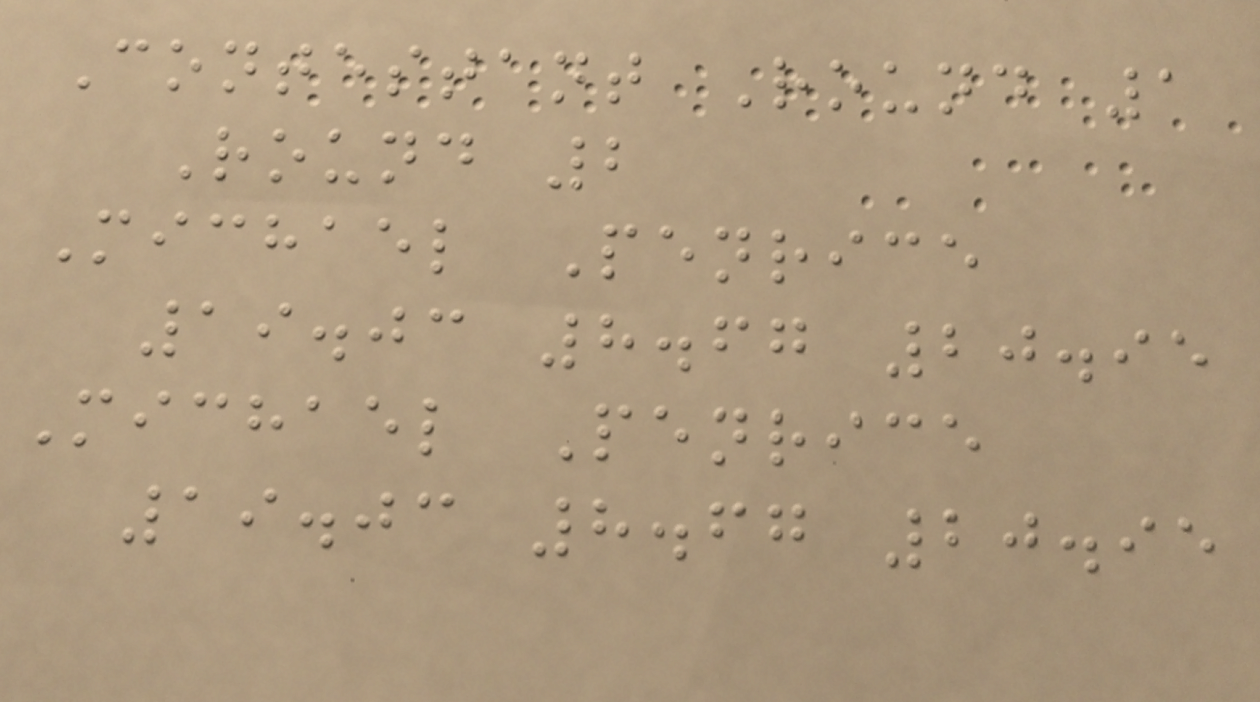Contestant Round 1
Round 2
Michael Penrice
19.03 8.67 20.95
Michael Penrice
19.03 8.67 20.95
